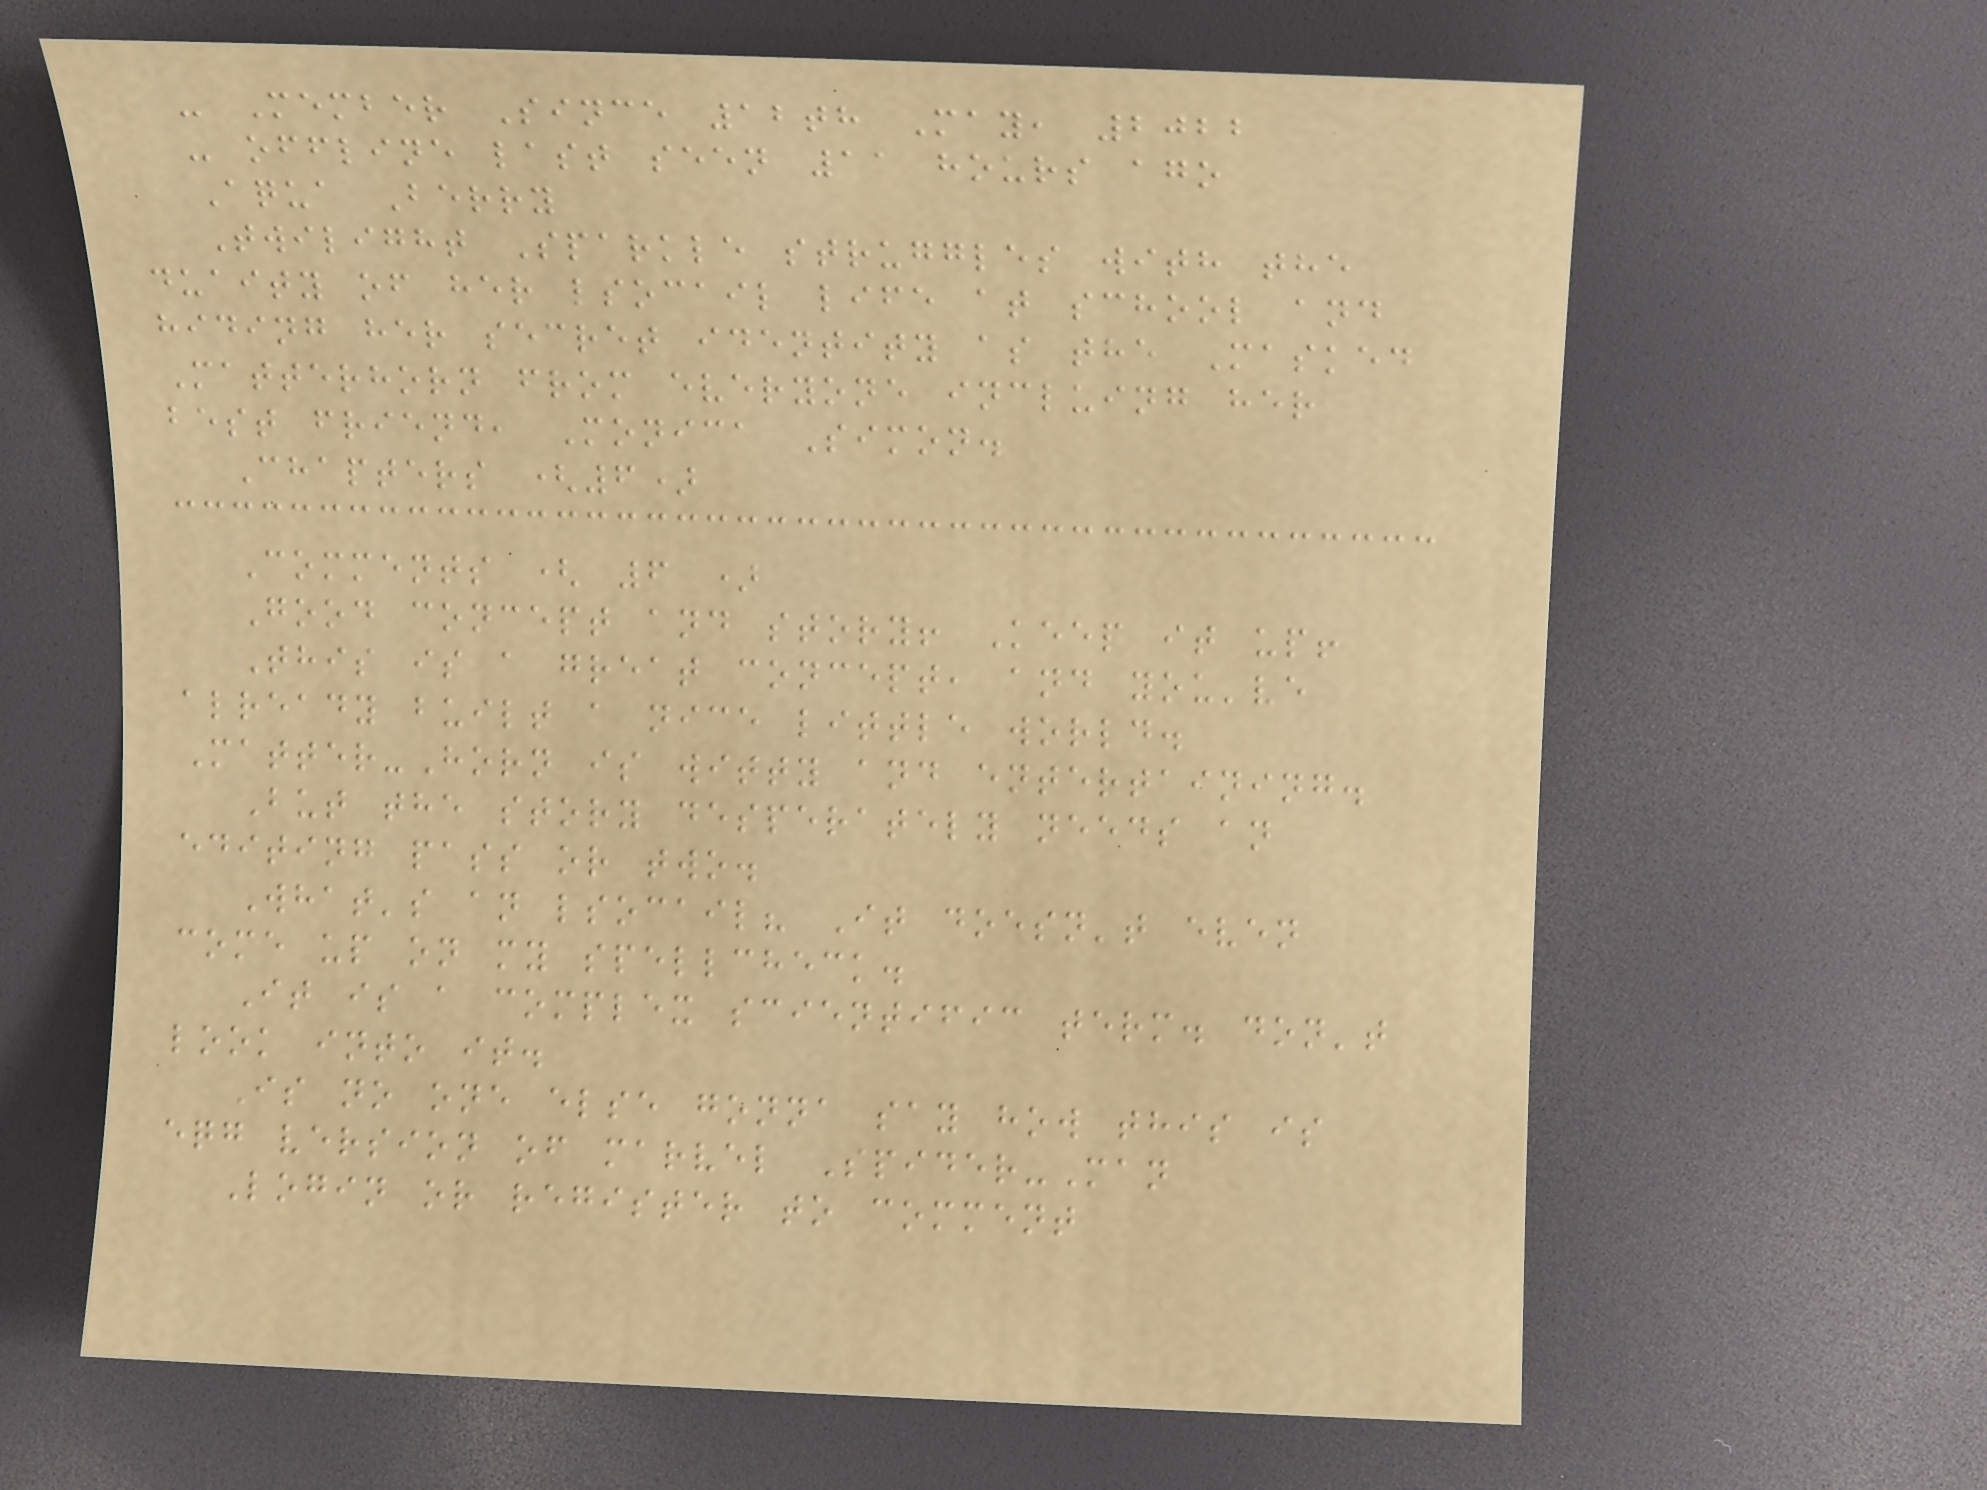- Member Since 12th May, 2022
- offline last seen 11 hours ago
Aqua Berry
Twilight Sparkle struggles with the
duaity of her lsocail life at school and
hiding her secret identity as the Masked
Matterhorn from everyone incluing her
best friend, Monica Simon.
Chapters (6)
Comments ( 6 )
Good concept and story! Keep it up!
This is a great concept, and you've
already built a nice little world.
Matter-Horn is witty and entertaining.
But the story desperately needs an
editing pass or two.
What's an lsocail? It doesn't even
come up on my spellcheck.
It is a complex scientific term. don't
look into it.
Is no one else gonna say how this is
eqg version of marvel Spider-Man
Login or register to comment
